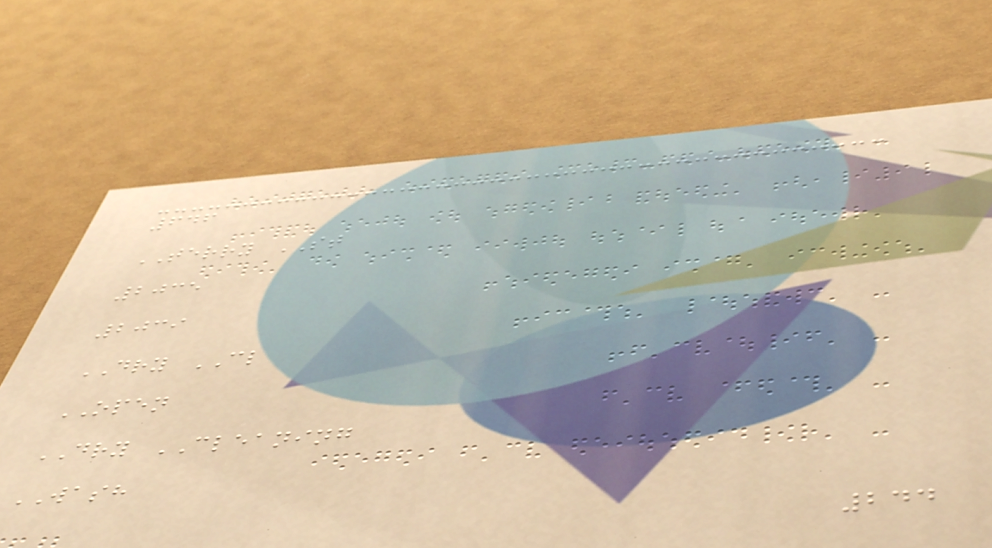646
TERRY ST
2035
2039
DRY CL
OPEN
DRY CLEANING
WASH
244
